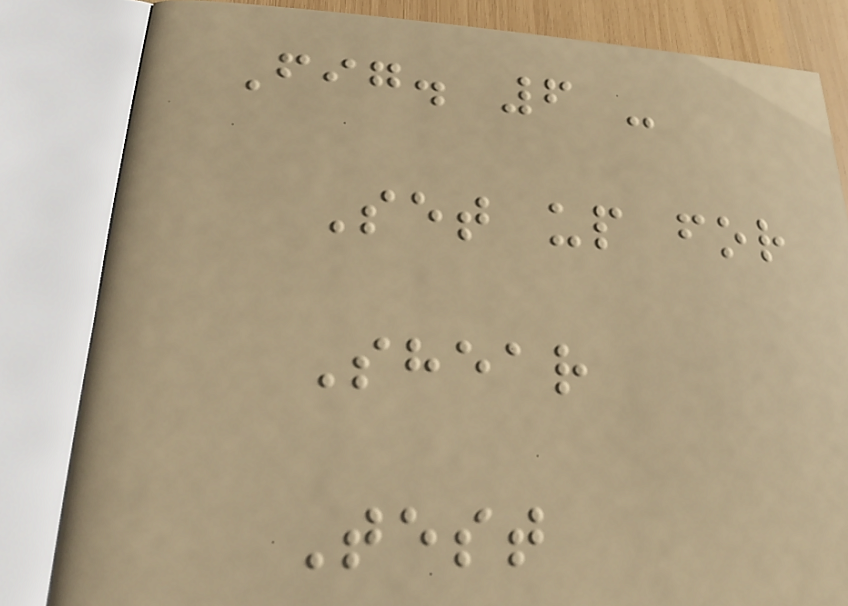Fig. 6 -
Set up for
Shear
Test
